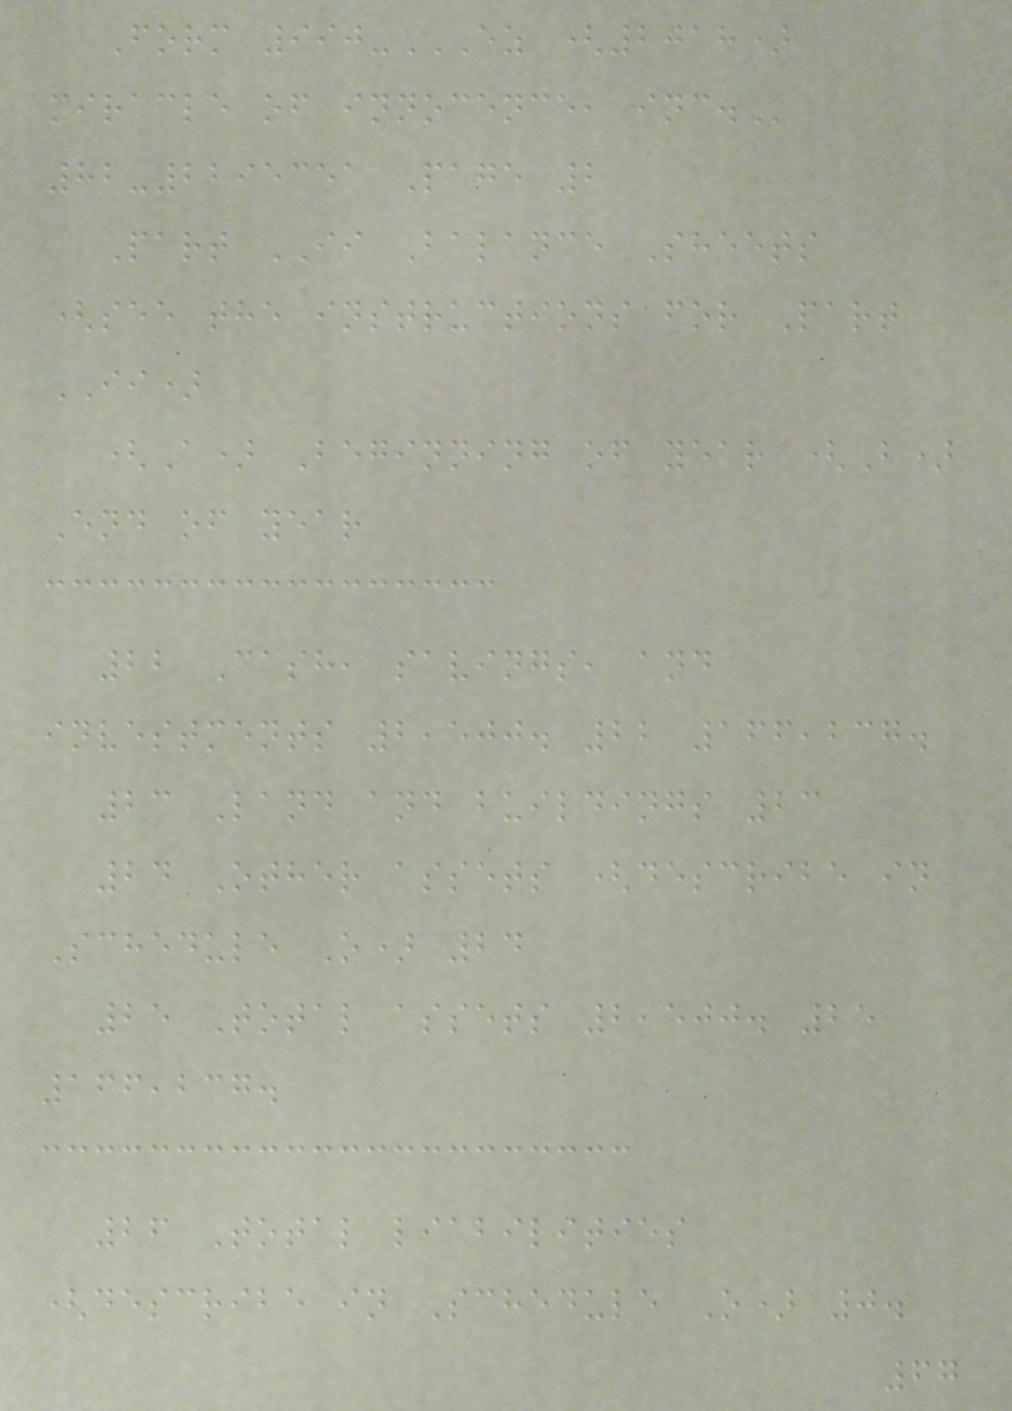Form 990-EZ (2018)
MIRACLE OF INNOCENCE, INC.
82-2295351 Page 2
Part II Balance Sheets
(see the instructions for Part
II)
(A) Beginning of year (B)
End of year
22 Cash, savings, and
investments 2,500. 22 166,237.
23 Land and buildings 23
24 Other assets (describe in
Schedule O) 24
25 Total assets 2,500. 25
166,237.
26 Total liabilities
(describe in Schedule O) 0.
67
